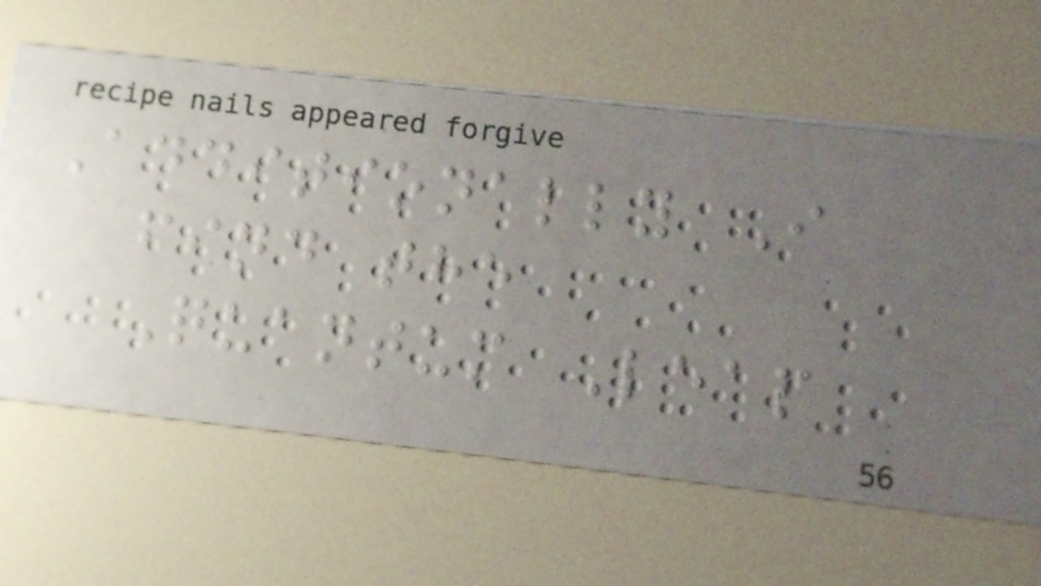Additionally I
find the
Quantum Leap
